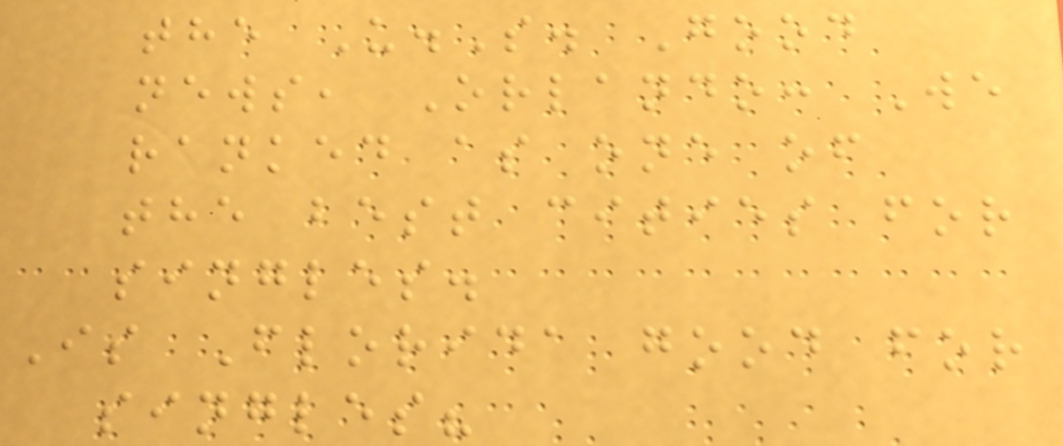the U.S. Good
news, Orlando: We
ranked as one of
the best cities for
singles.
Is Florida good for
singles?
